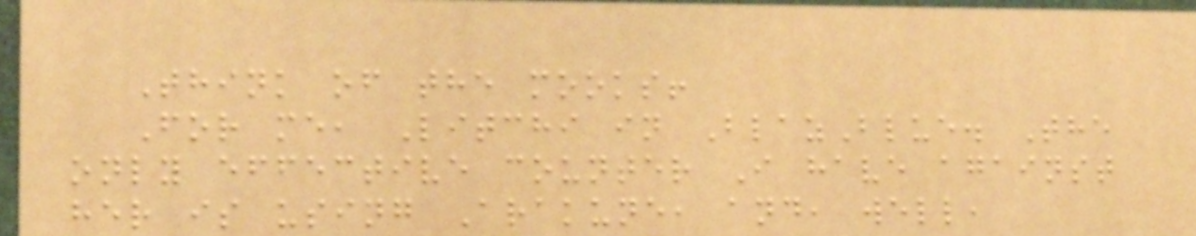Think of the mooks!
For me, Litchi in BlazBlue. The
only effective counter I have against
her is using Arakune, and, well,
